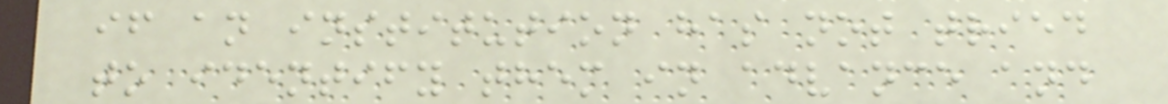if an institution has not tried
to identify them in advance and
